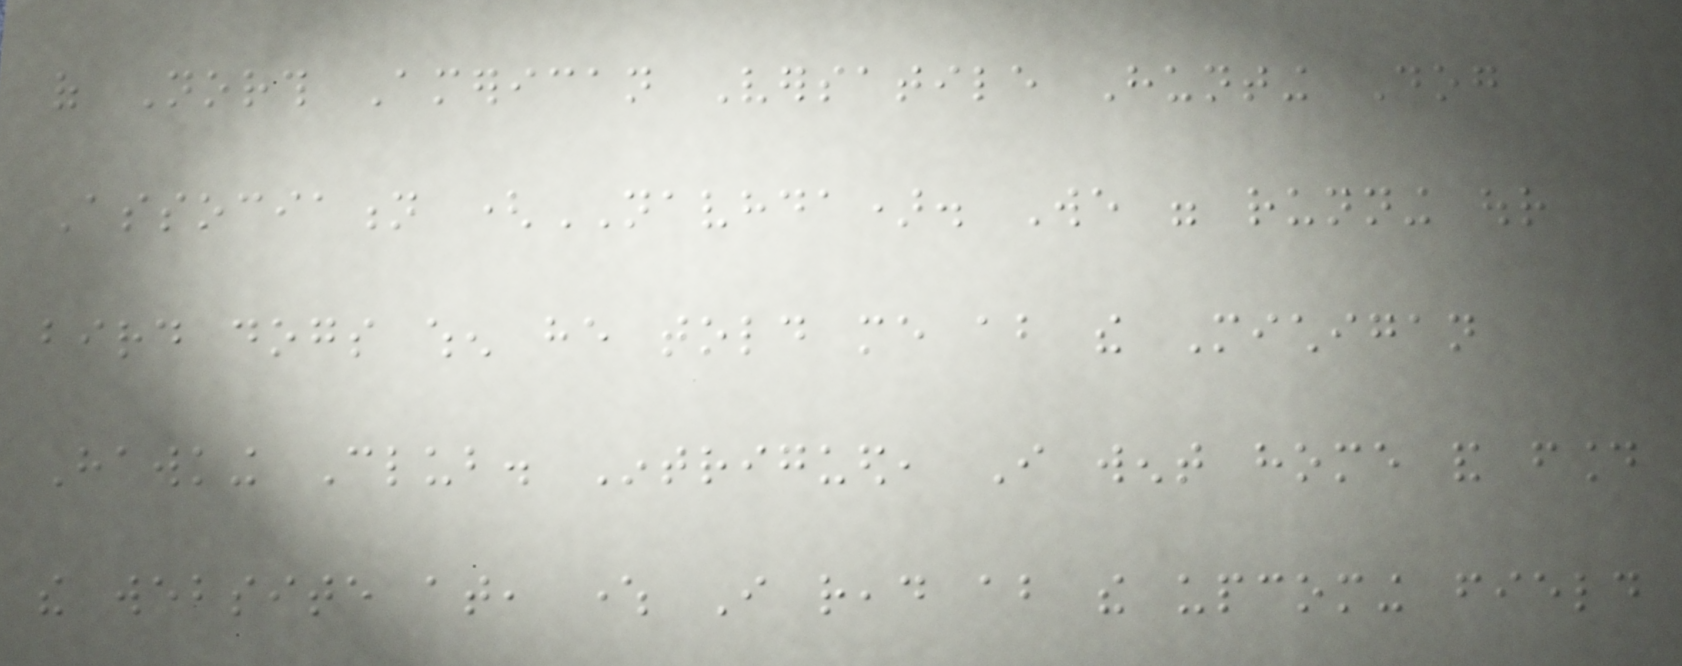of North American Versatile Hunting Dog
Association (NAVHDA). We were running our
bird dogs when he told me about the Michigan
Hawking Club. Intrigued, I went home and found
the website at, where I read about the upcoming field
